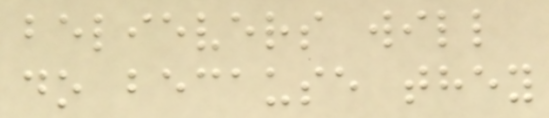believers will
do because they
